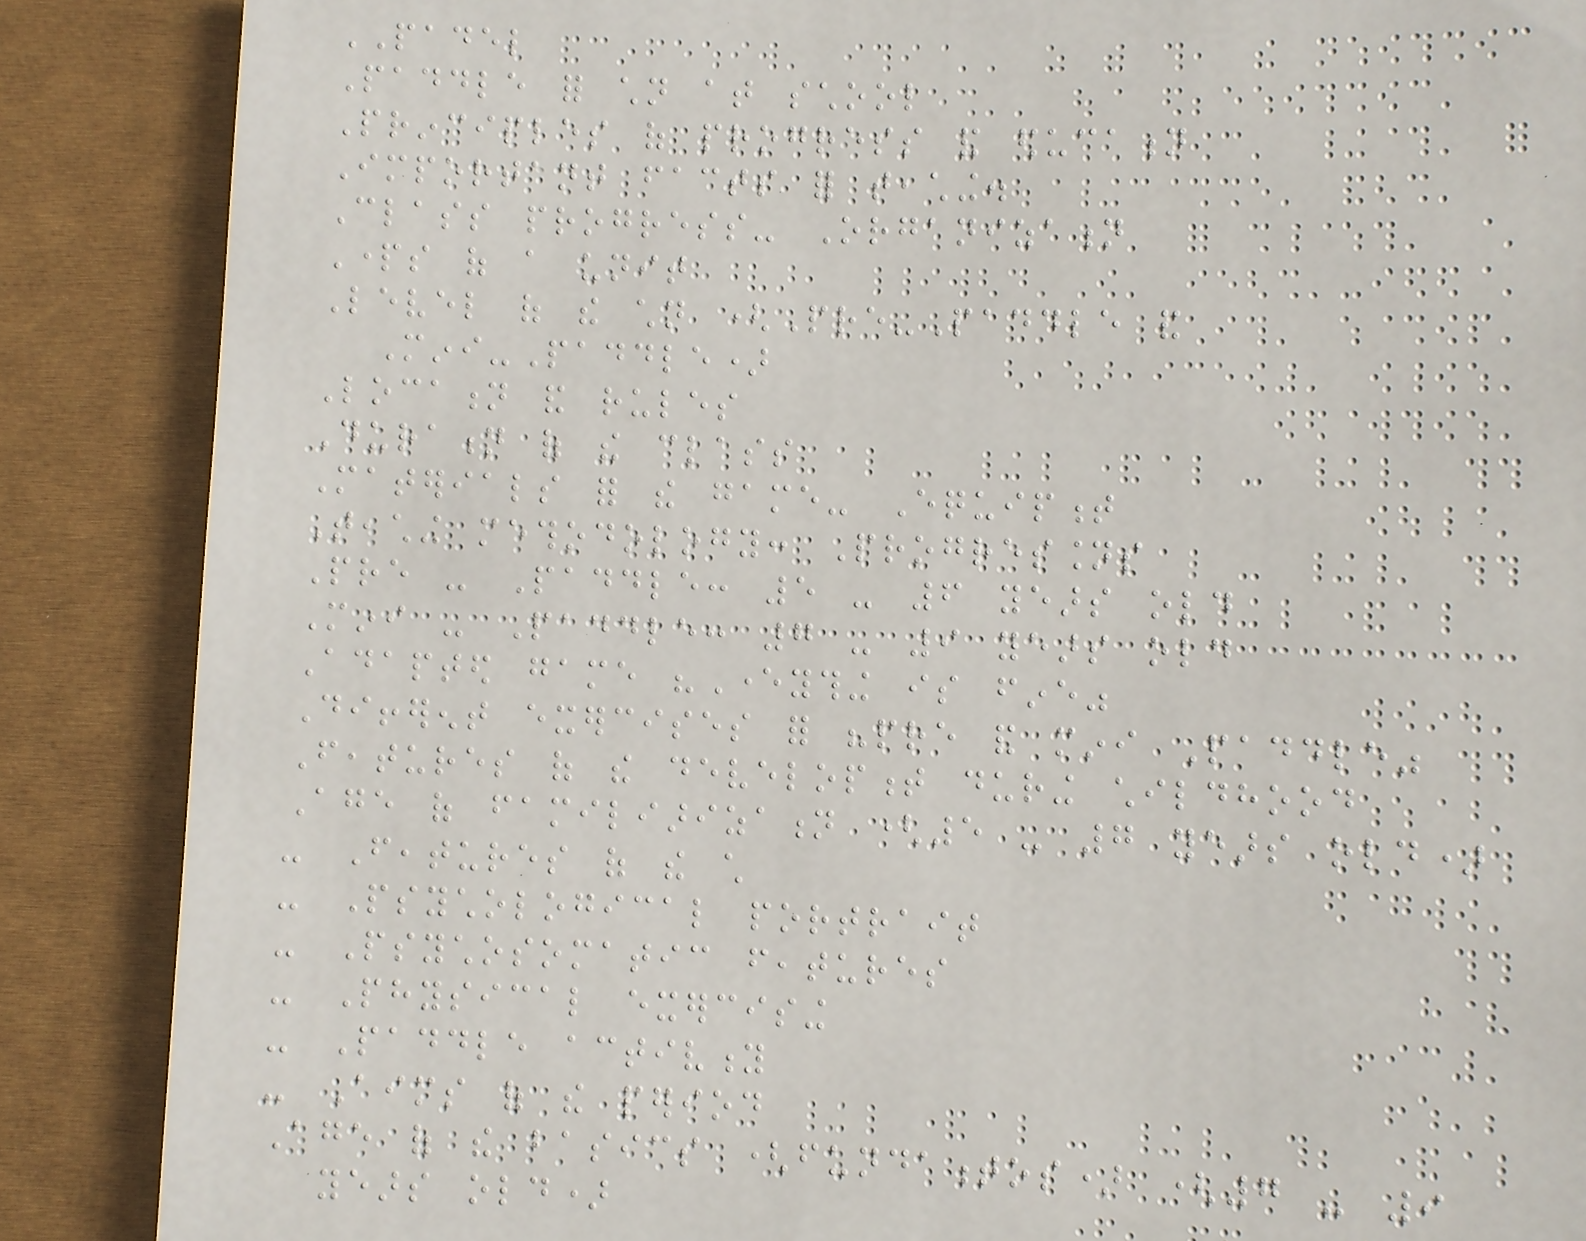PADEL
Paddle for children at school
Principles of progress and education
Important facts for teaching.
Class progress- Organization
Parts of a unit
Level of the children (Pre-Paddle and
Mini-Paddle)
Location and rules
Duration of the class
Materials for the game- Equipment
Teaching methodology: Progressions
Pre - Paddle: 5 - 6 years old
Mini - Paddle: 7 - 9 years old
Adapted game "Everything is fine"
Different exercises for "pre and mini Paddle"
Features of the development during childhood
Age of familiarization (5 - 7 years old)
- Features of the child
- Psychological portrait
- Psychosomatic features
- Physical exercising
- Paddle activity
- Aims of the period
Age of the basics (fundamentos) (7 - 9
years old)
